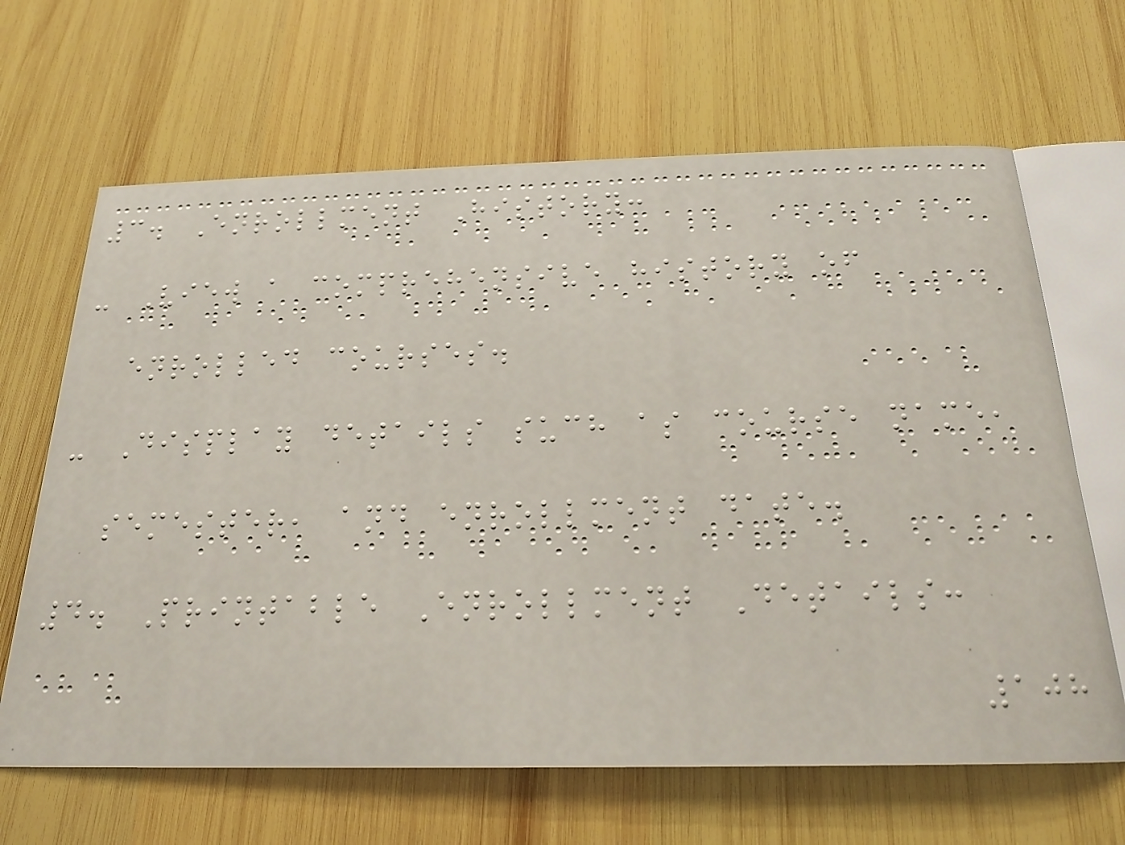3. Enrollment History:
- View a comprehensive history of
enrolled courses.
- Display details such as course name,
semester, and enrollment date.
4. Printable Enrollment Details:
108
